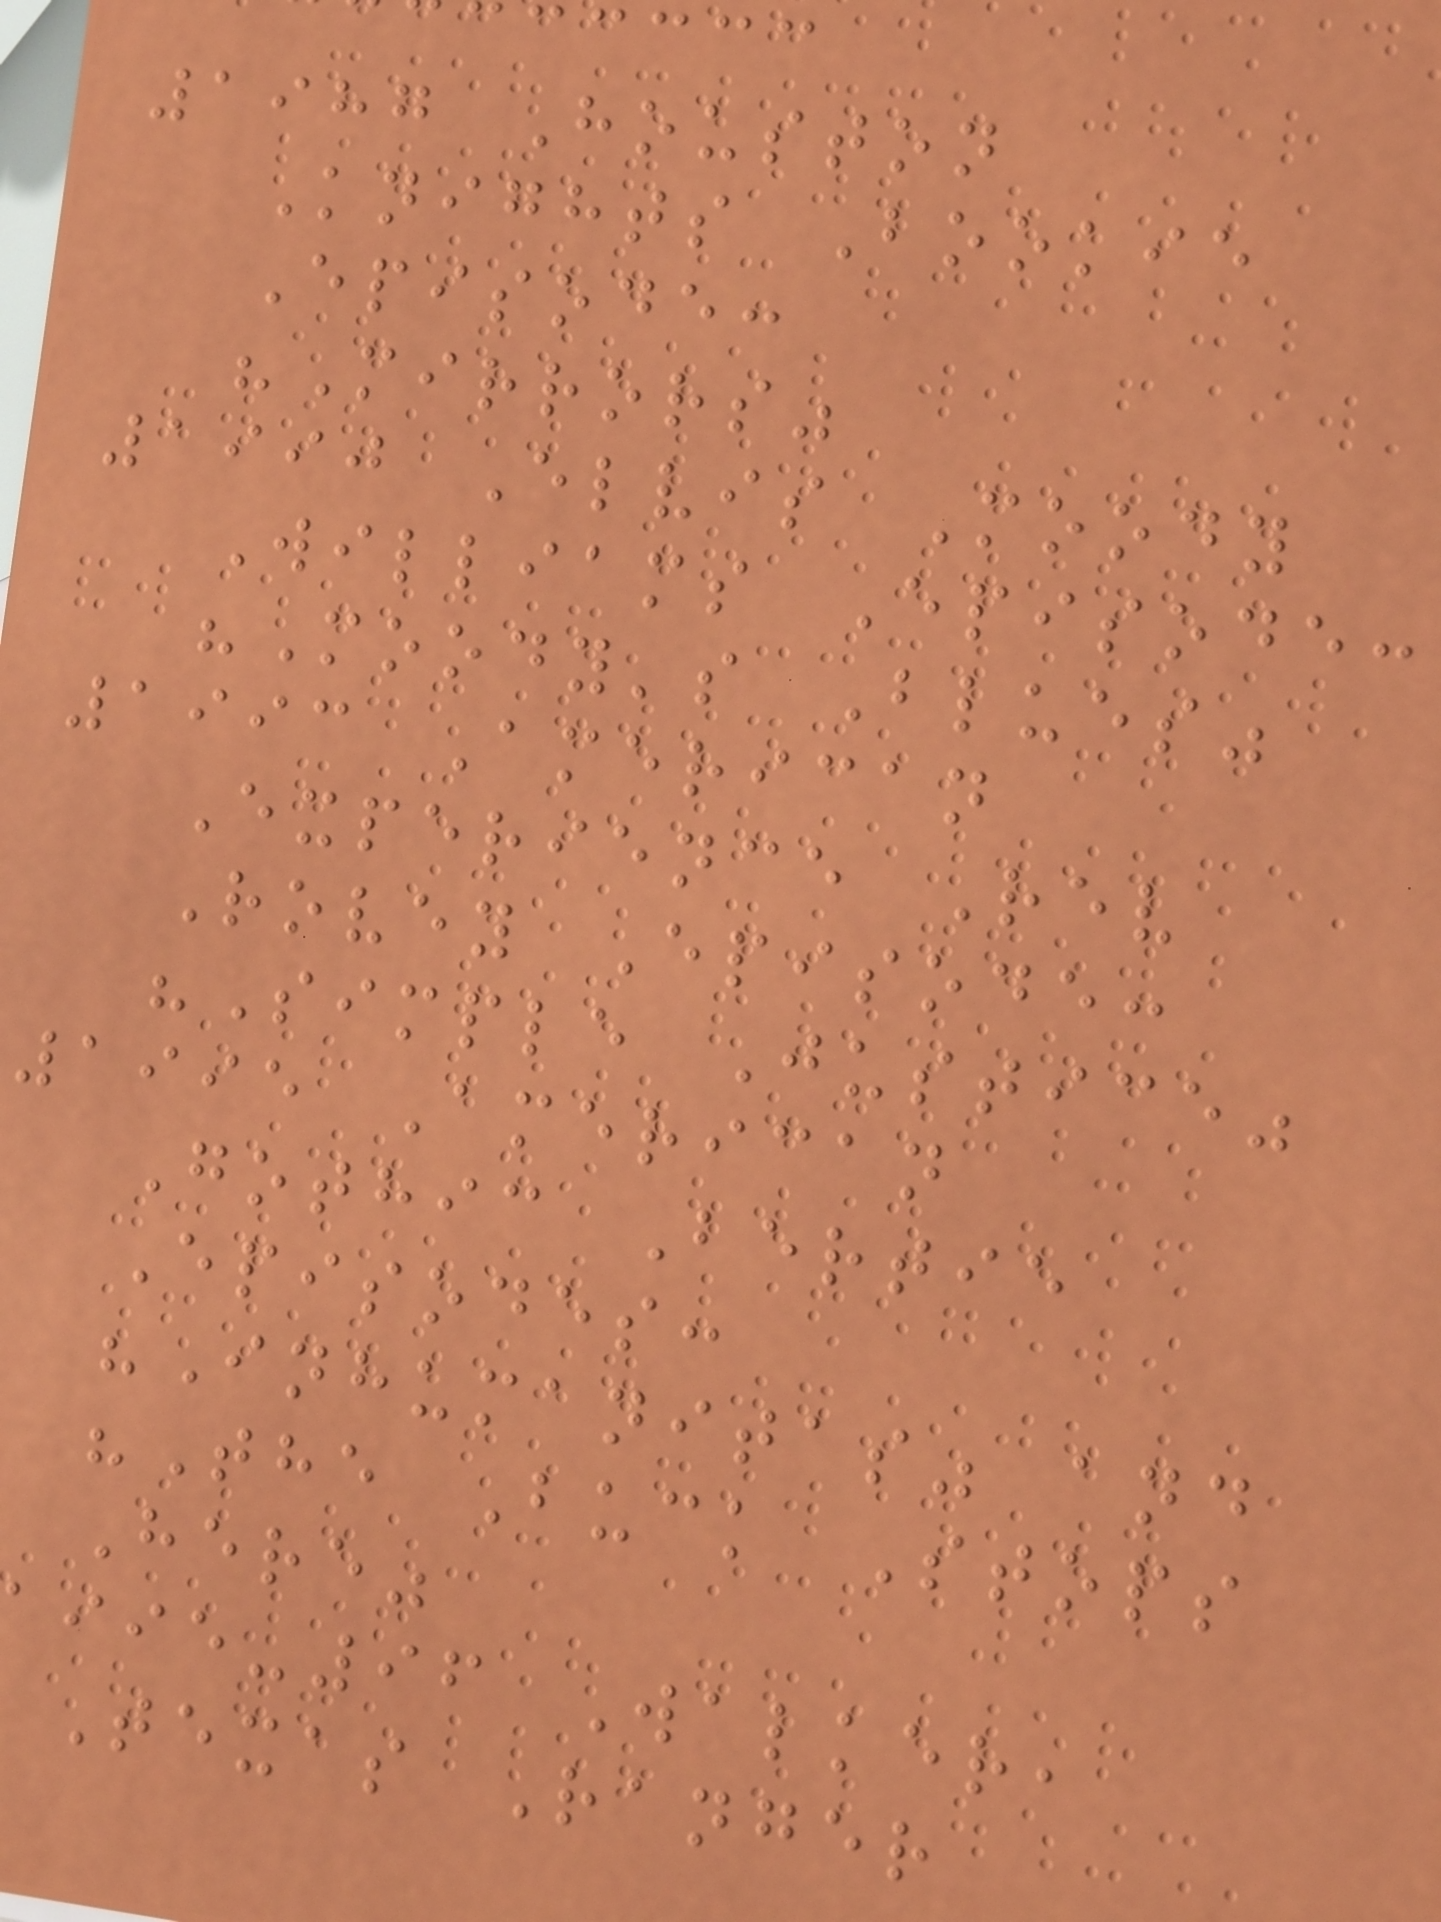1987 Houston
Knights Bookie
Episode:
"Mirrors"
1990 Elvis Moody
Williams Episode:
"Moody's Blues"
1993 American
Experience Rev
Rovey Episode:
"Simple Justice"
1995 American
Gothic Bertie
Episodes:
"Inhumanitas" and
"The Buck Stops
Here"
-96 Walker,
Texas Ranger
